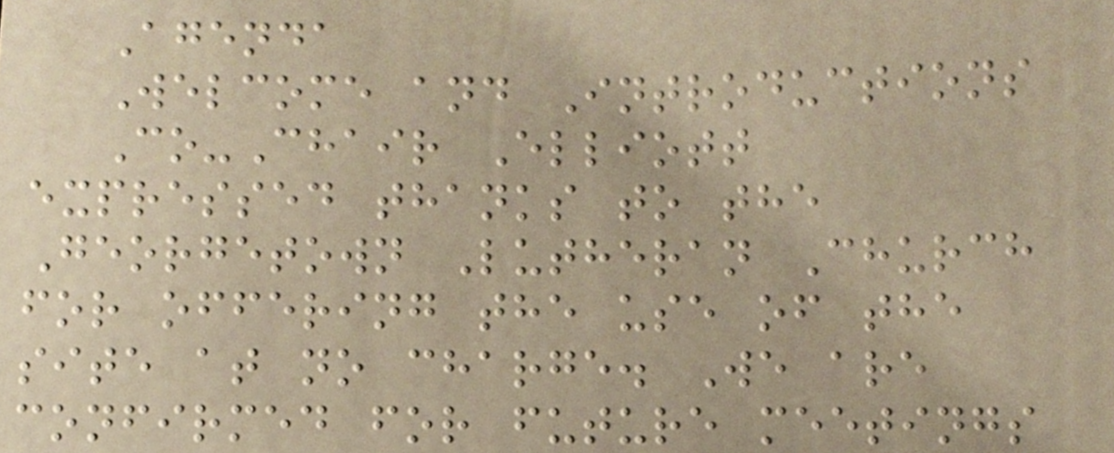Agenda
Welcome and Introductions
Co-Chair Elliott
expressed thanks to the
Georgetown Lutheran Church
for offering the use of the
site at no charge. We are
confirmed for future meetings
